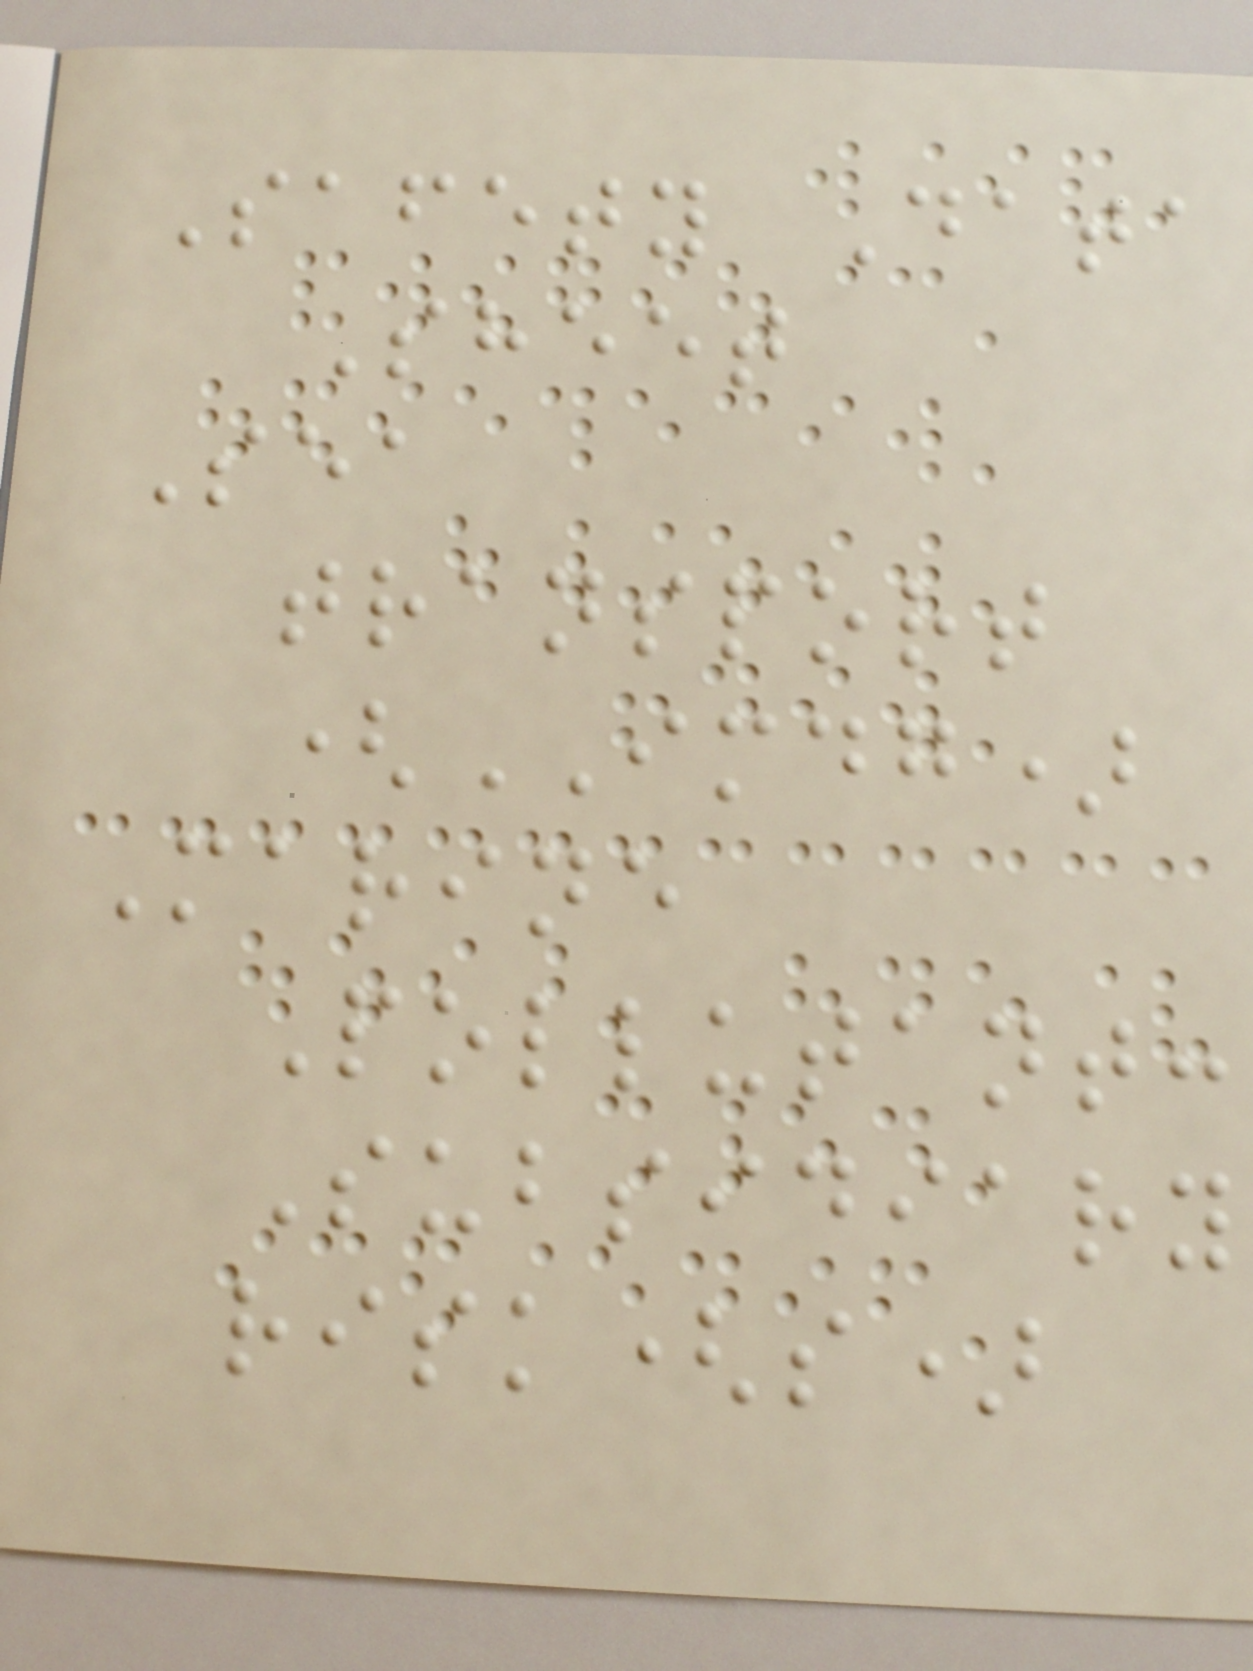Safety Data
Sheet
Sea
transport
(IMDG)
Marine
Pollutant:
Subsidiary
risk(s)
